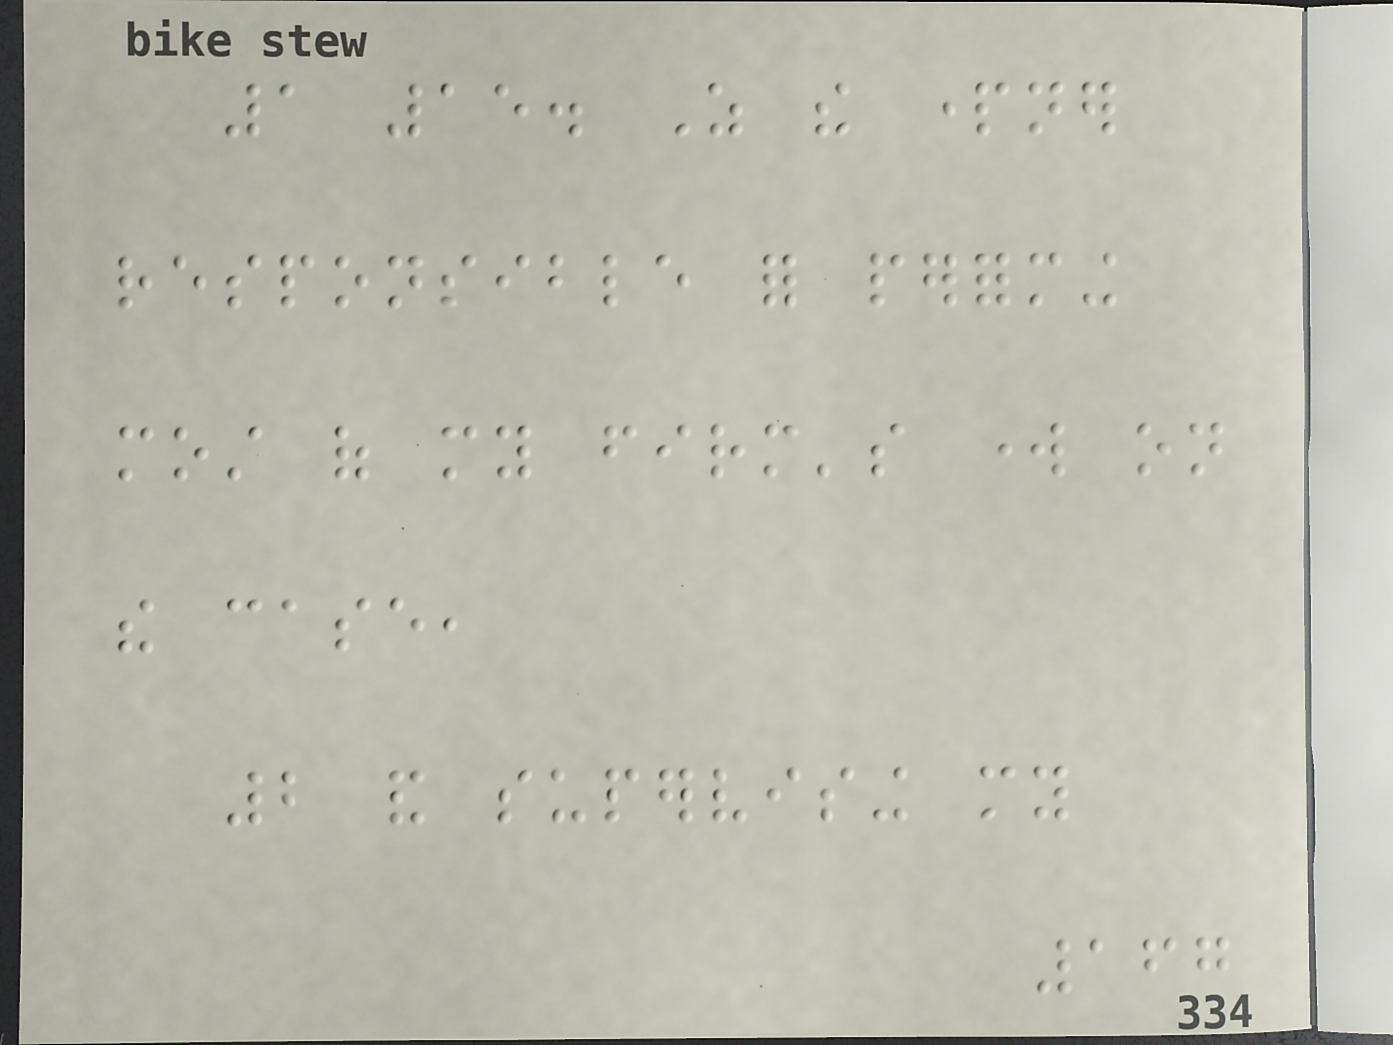1 15. As the partner
responsible for performing
most of my firm's work on
the case,
2 and supervising my
167
